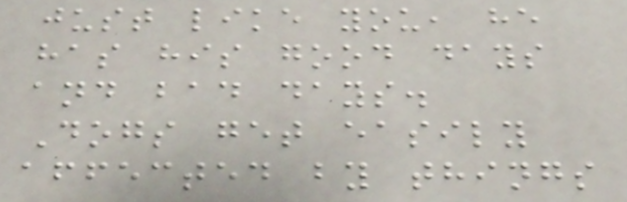just like you, he
has his good days
and bad days.
Dogs get easily
affected by things
